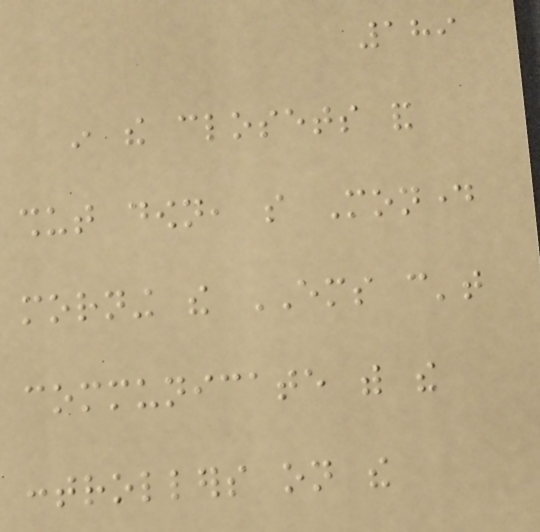189
in the closets and
shut down, so Monday
morning the EMS can't
communicate with the
controllers on the
